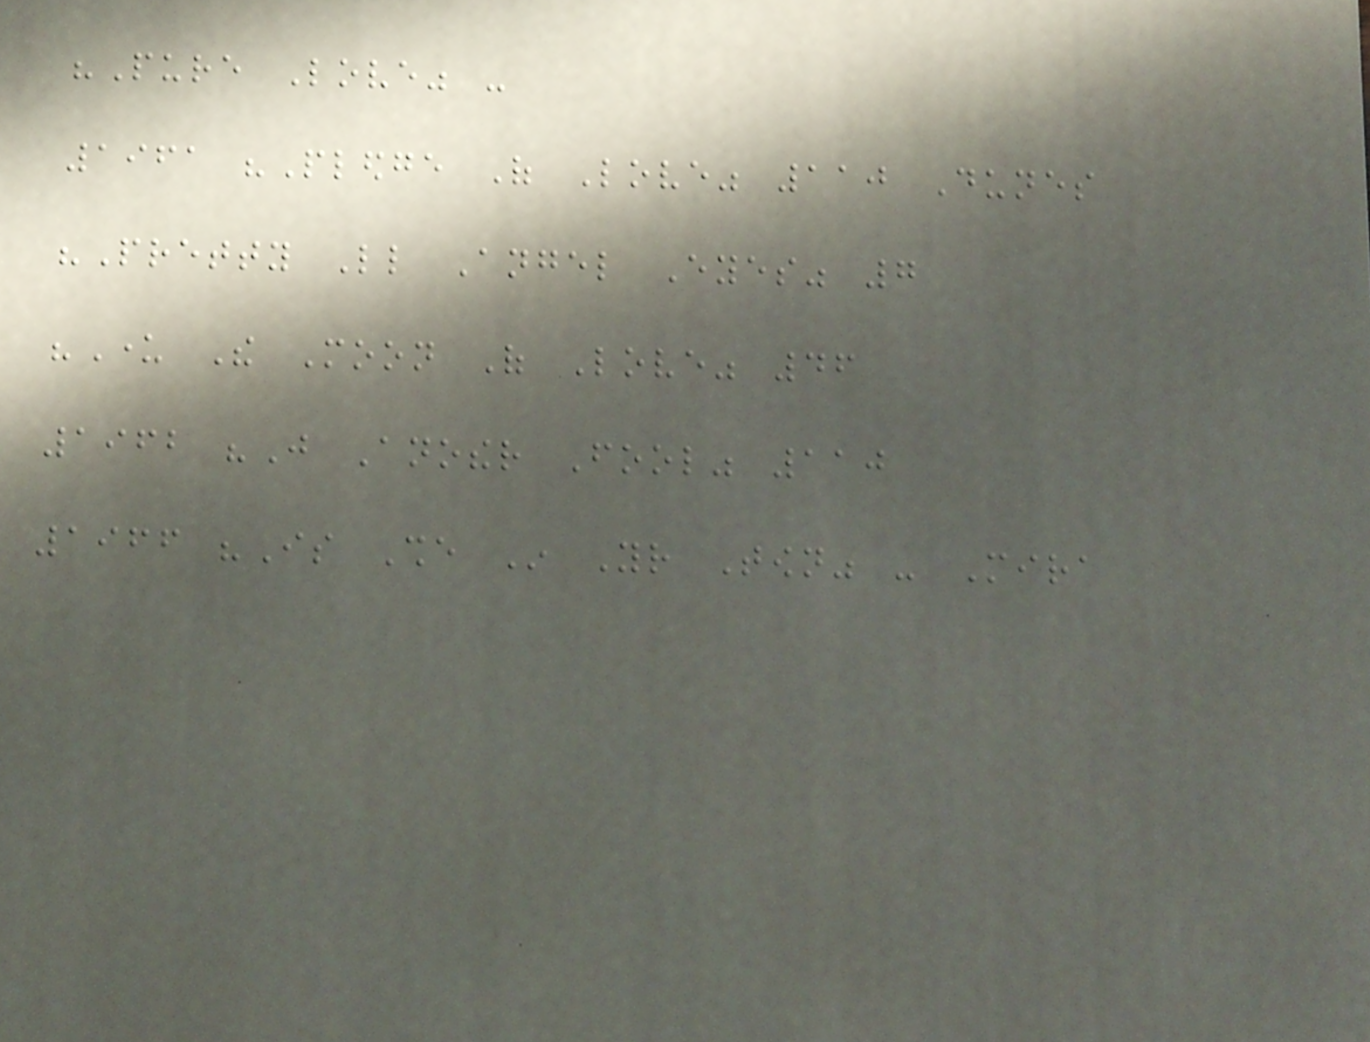"Pure Love" -
1961 "Pledge Of Love" 110 Dunes
"Pretty Little Angel Eyes" 7
"Under The Moon Of Love" 46
1962 "Just Another Fool" 110
1966 "Is She In Your Town" - Mira
